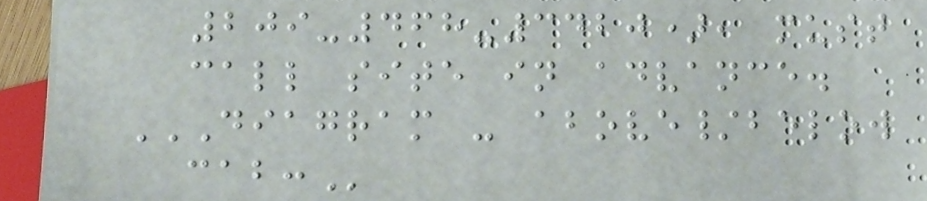209-468-3420), must
call site in advance.
DIAGRAM - ABOVE/BELOW
CAB:
